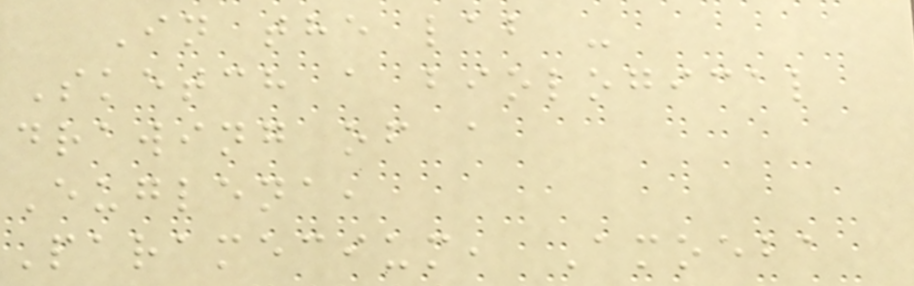In the lab -
Sketch a biological
drawing of a
Euglena,
Paramecium, Amoeba
